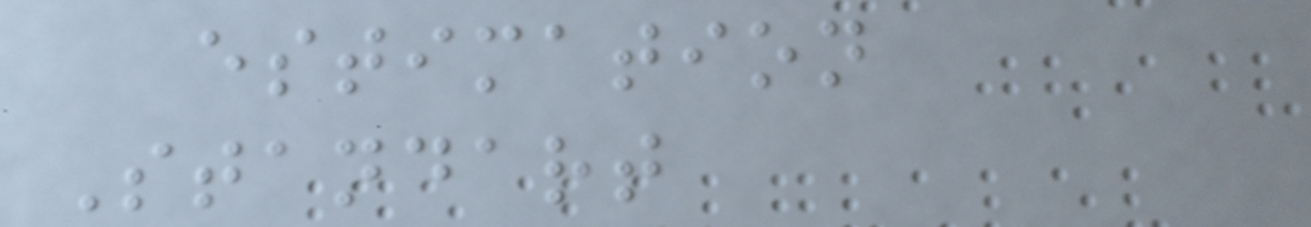estimation
Standart
